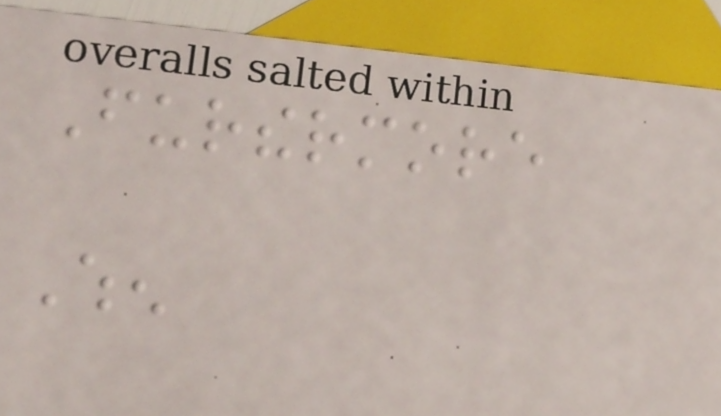Furthermore
When
